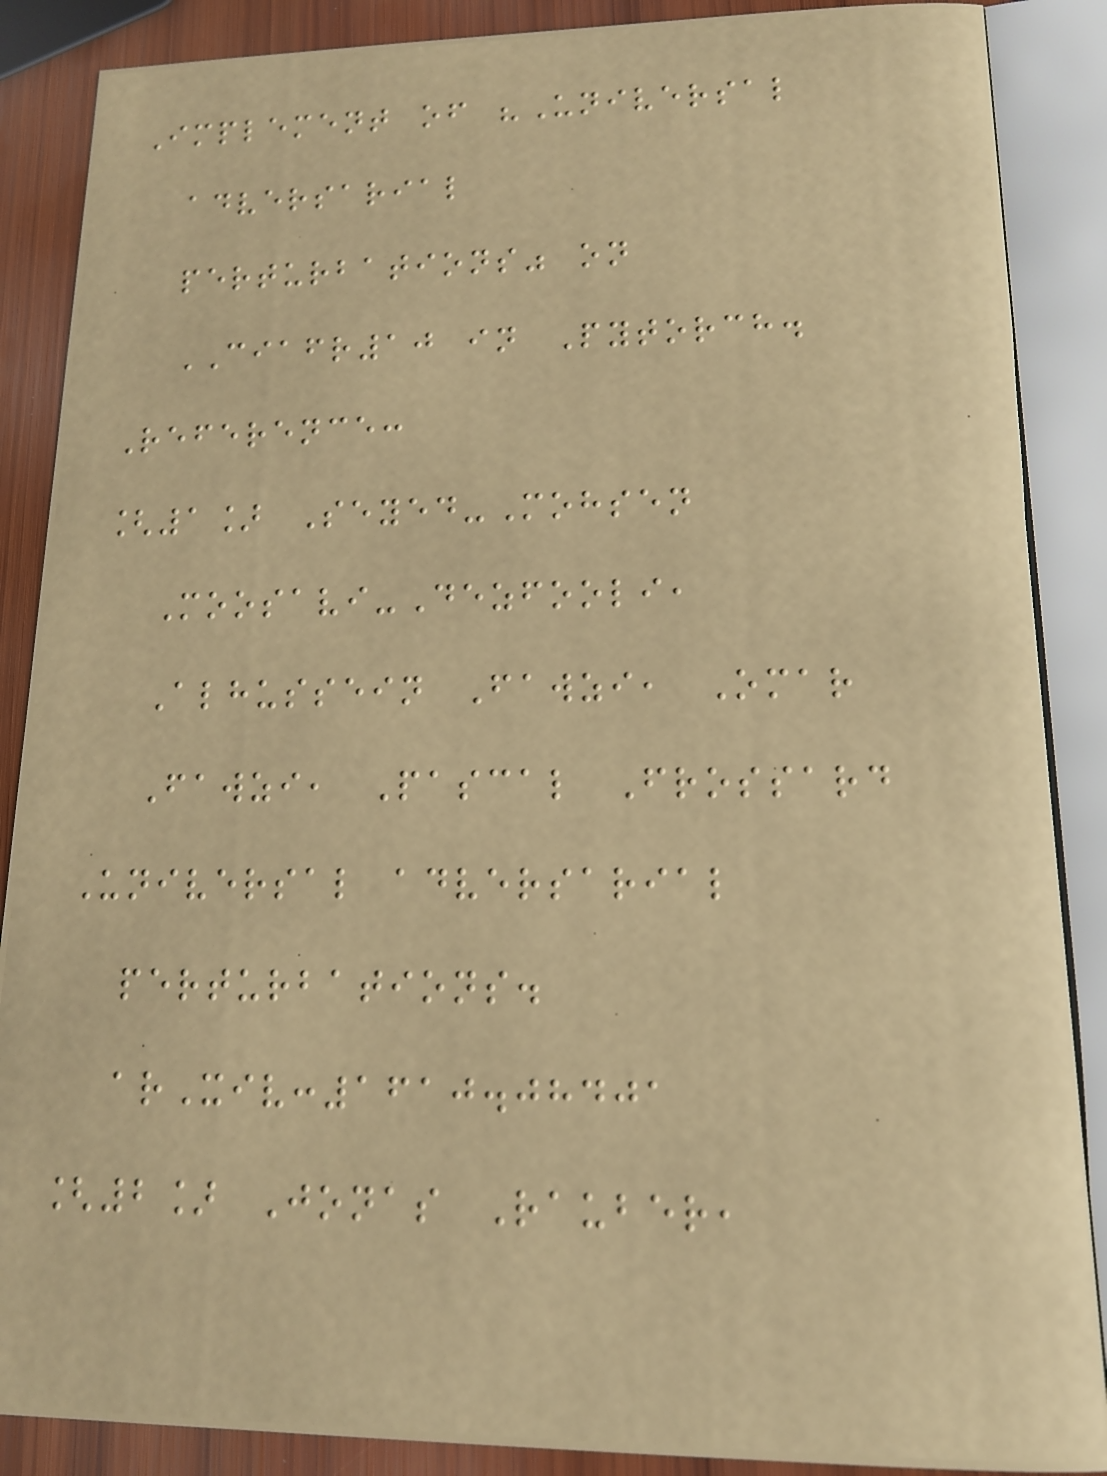Implement of "Universal
adversarial
perturbations" on
CIAFR10 in Pytorch.
Reference:
[1] Seyed-Mohsen
Moosavi-Dezfooli,
Alhussein Fawzi, Omar
Fawzi, Pascal Frossard
Universal adversarial
perturbations.
arXiv:1610.08401
[2] Jonas Rauber,
